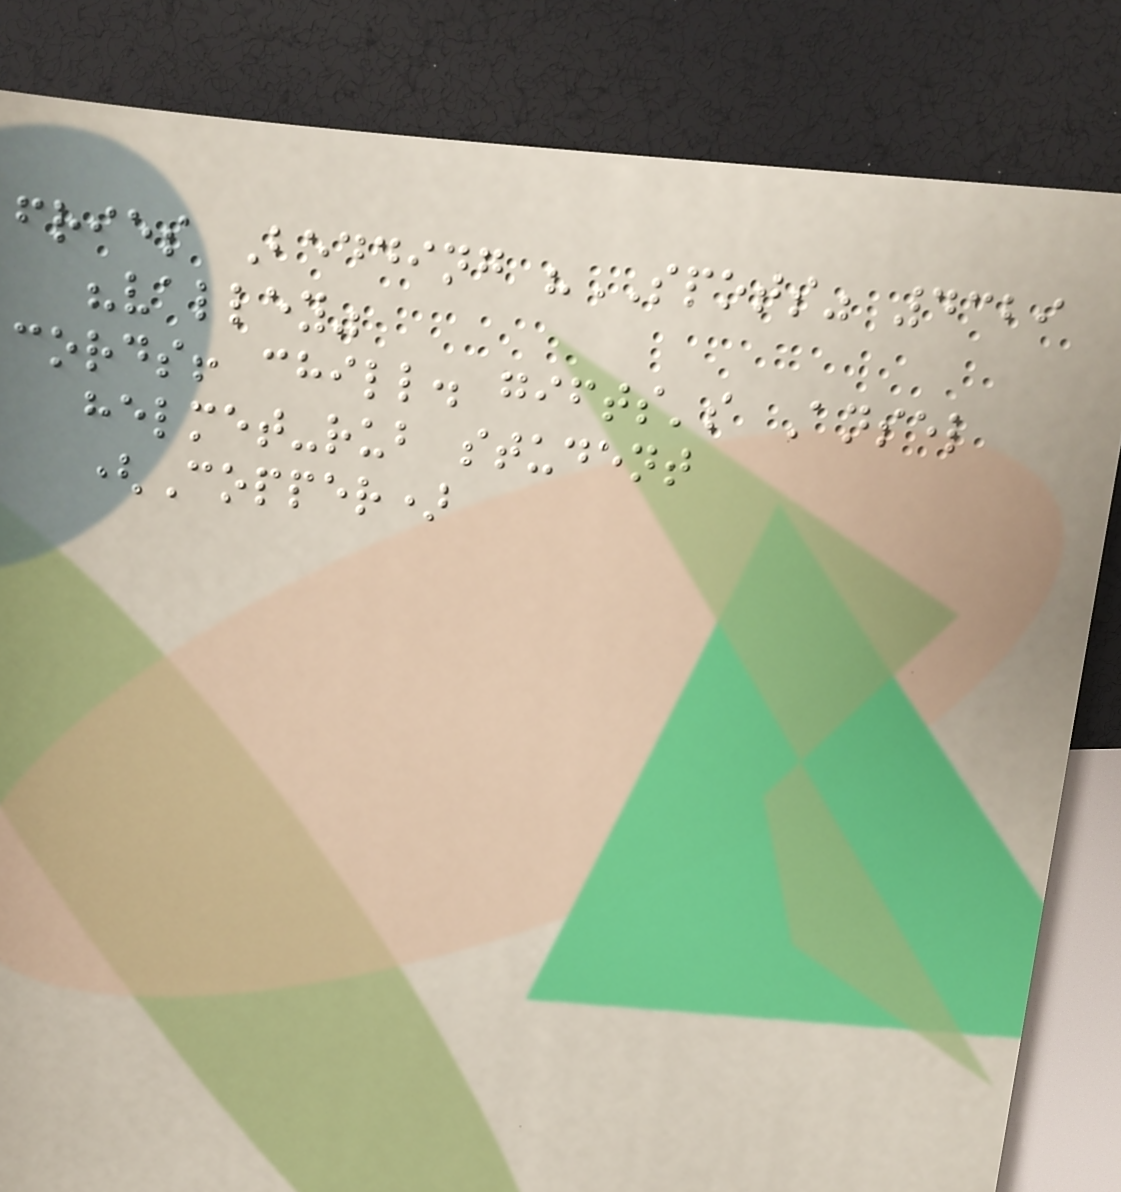fries Bedding "SPOTS" 4329
"valley"
cords! chill. gifts's Ansel
helmet-rub student
(Copper)
